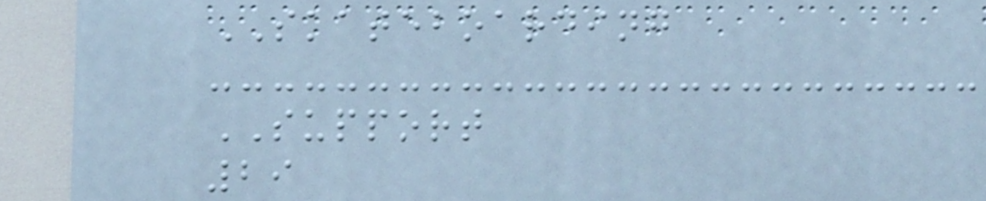SKATEBOARDING
SUPPORT
29
